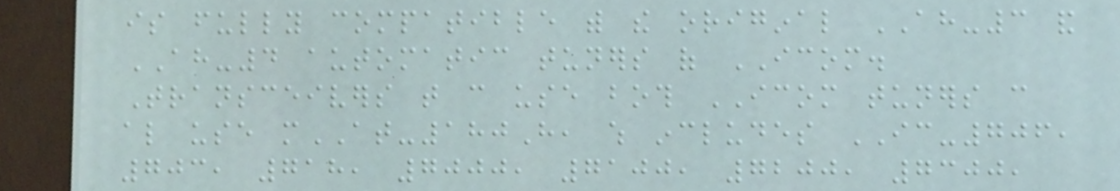is fully compatible with the original AH-3 and
AH-4 automatic tuners of ICOM.
Transceivers that can use both ICOM tuners can
also use mAT-180H, which includes IC-706,
703, 718, 7000, 7100, 7200, 7300,
